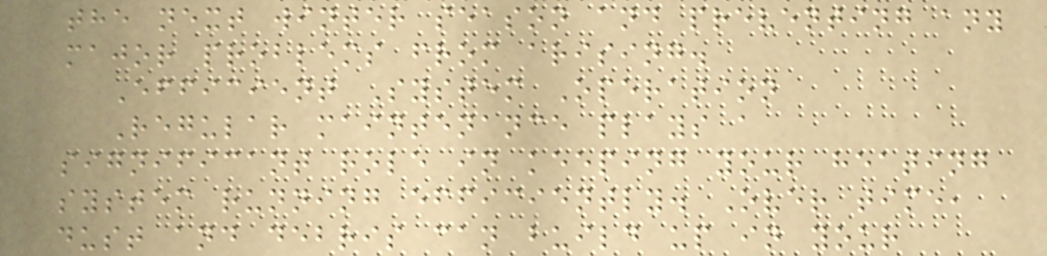the next winter season and preventing any
major problems from arising.
Efficient System Operation
Regular maintenance plays a
significant role in keeping your heating
system running efficiently. Over time,
dust and debris can build up in your
